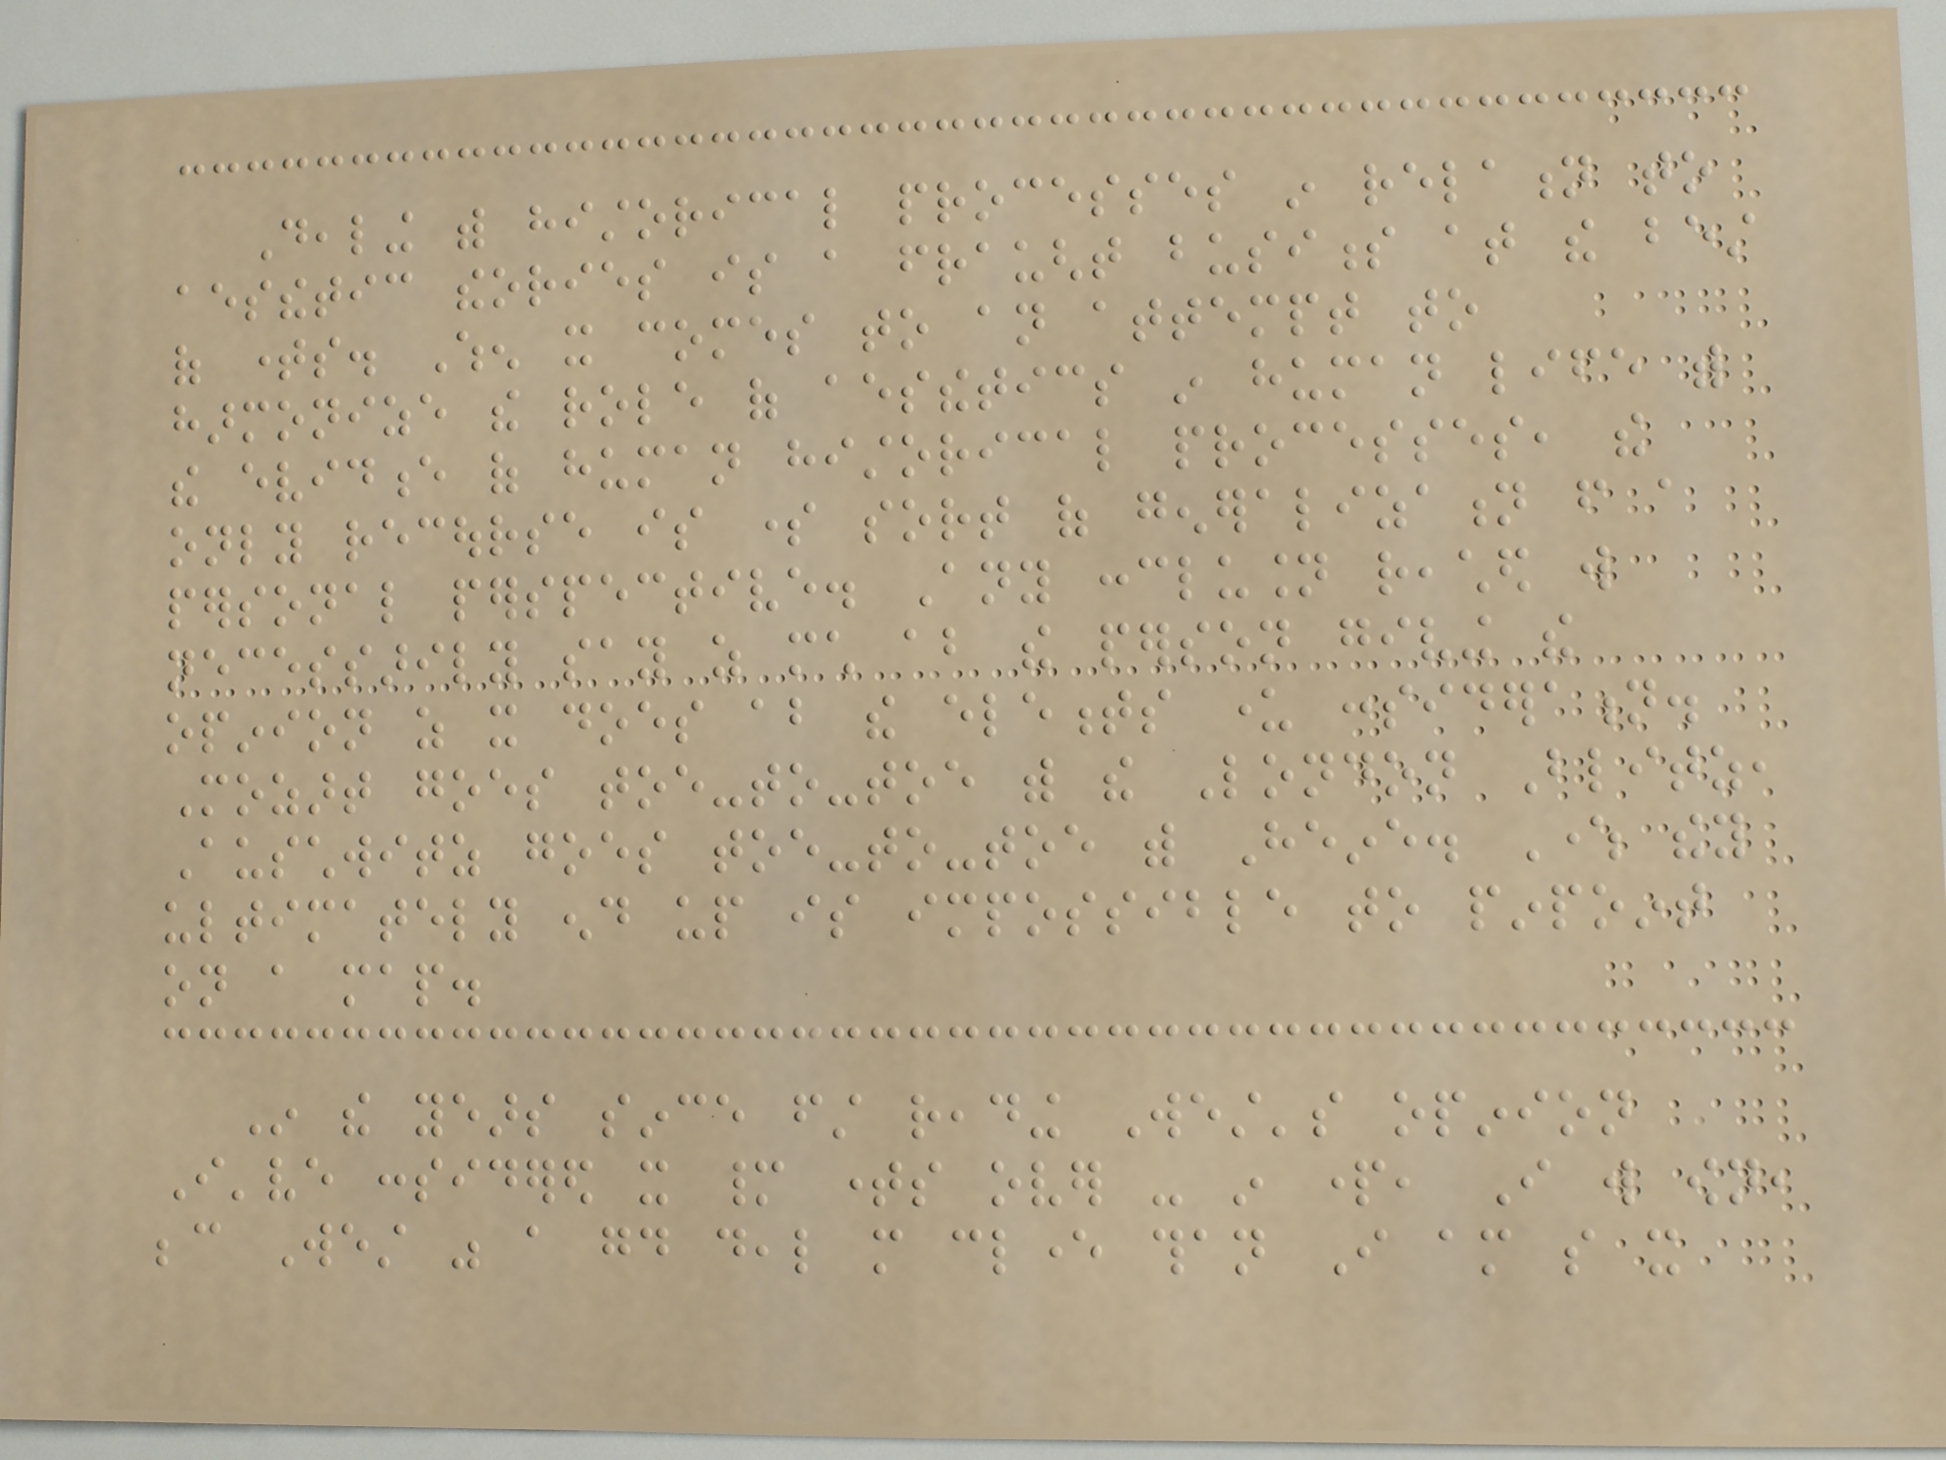Dealing with historical processes in relation to
aesthetic theories is a fraught business at the best
of times. When it comes to an attempt to
harmonize the role of aesthetics in human life with
the evidence of human historical processes, the
only recourse is some sort of generalization from a
personal perspective. Any conclusion reached will
necessarily say as much about the person giving the
opinion as it does about the elements under consideration.
Mozart goes toe-to-toe with the London Blitz,
Auschwitz goes toe-to-toe with Heine. Where they
ultimately end up is impossible to pinpoint
on a map.
In the years since first reading West's opinion
I've considered it many times over - in part, I will own,
because West was a good deal more clever than I am so it
